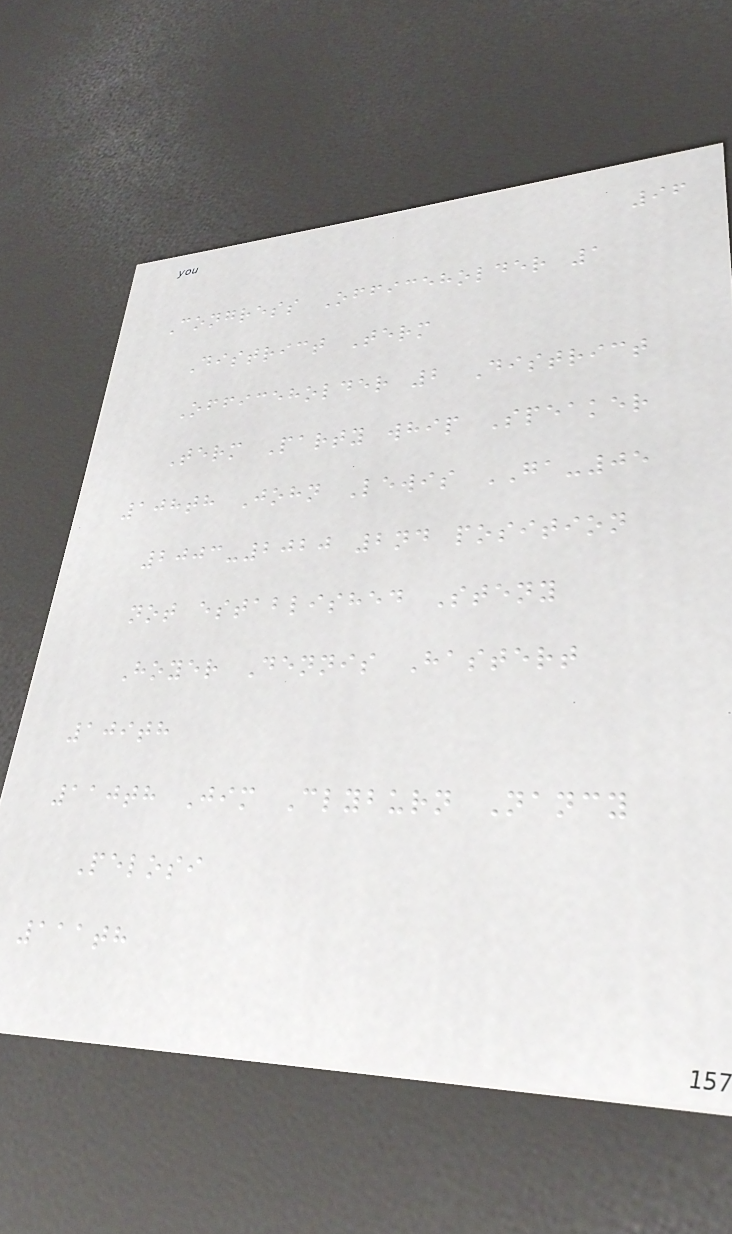96
Congress Officeholder 1
District Term
Officeholder 2 District
Term Party whip Speaker
108th John Lewis GA-05
2003-2020 2nd position
not established Steny
Hoyer Dennis Hastert
109th
110th Jim Clyburn Nancy
Pelosi
111th
